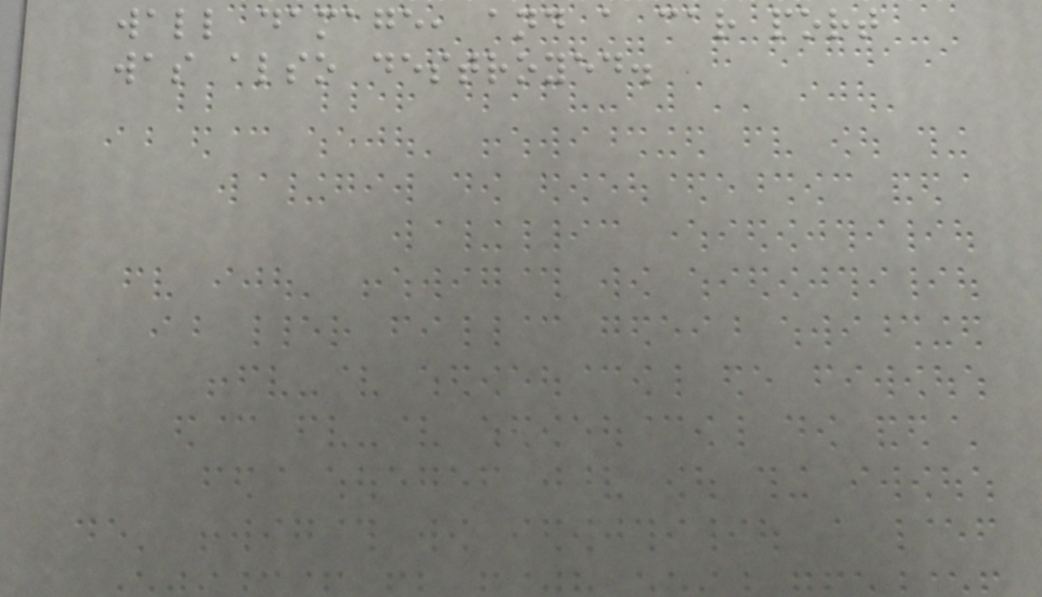wall damage, and a car port
was also destroyed.
